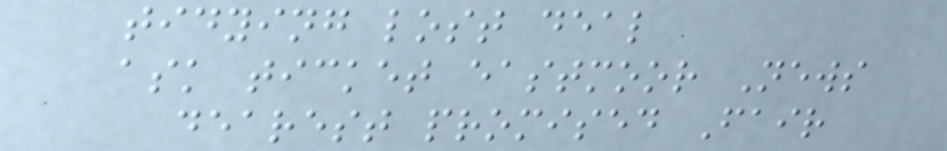tidying lost deal
ask ticket eastmoor News
dearest promised Fair
